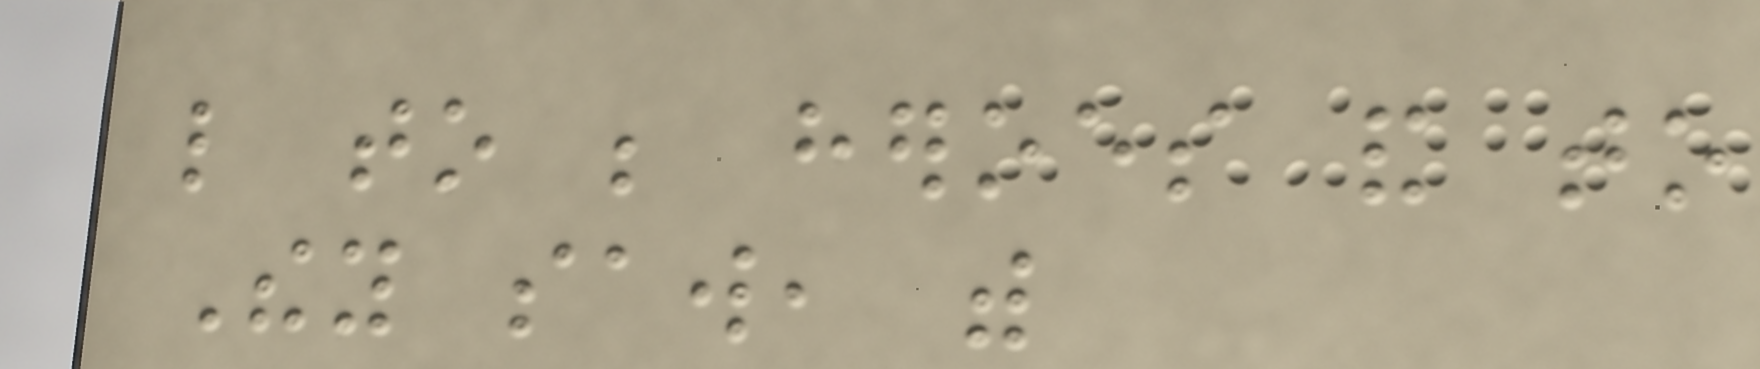like to be heroes and to
They saw, with
